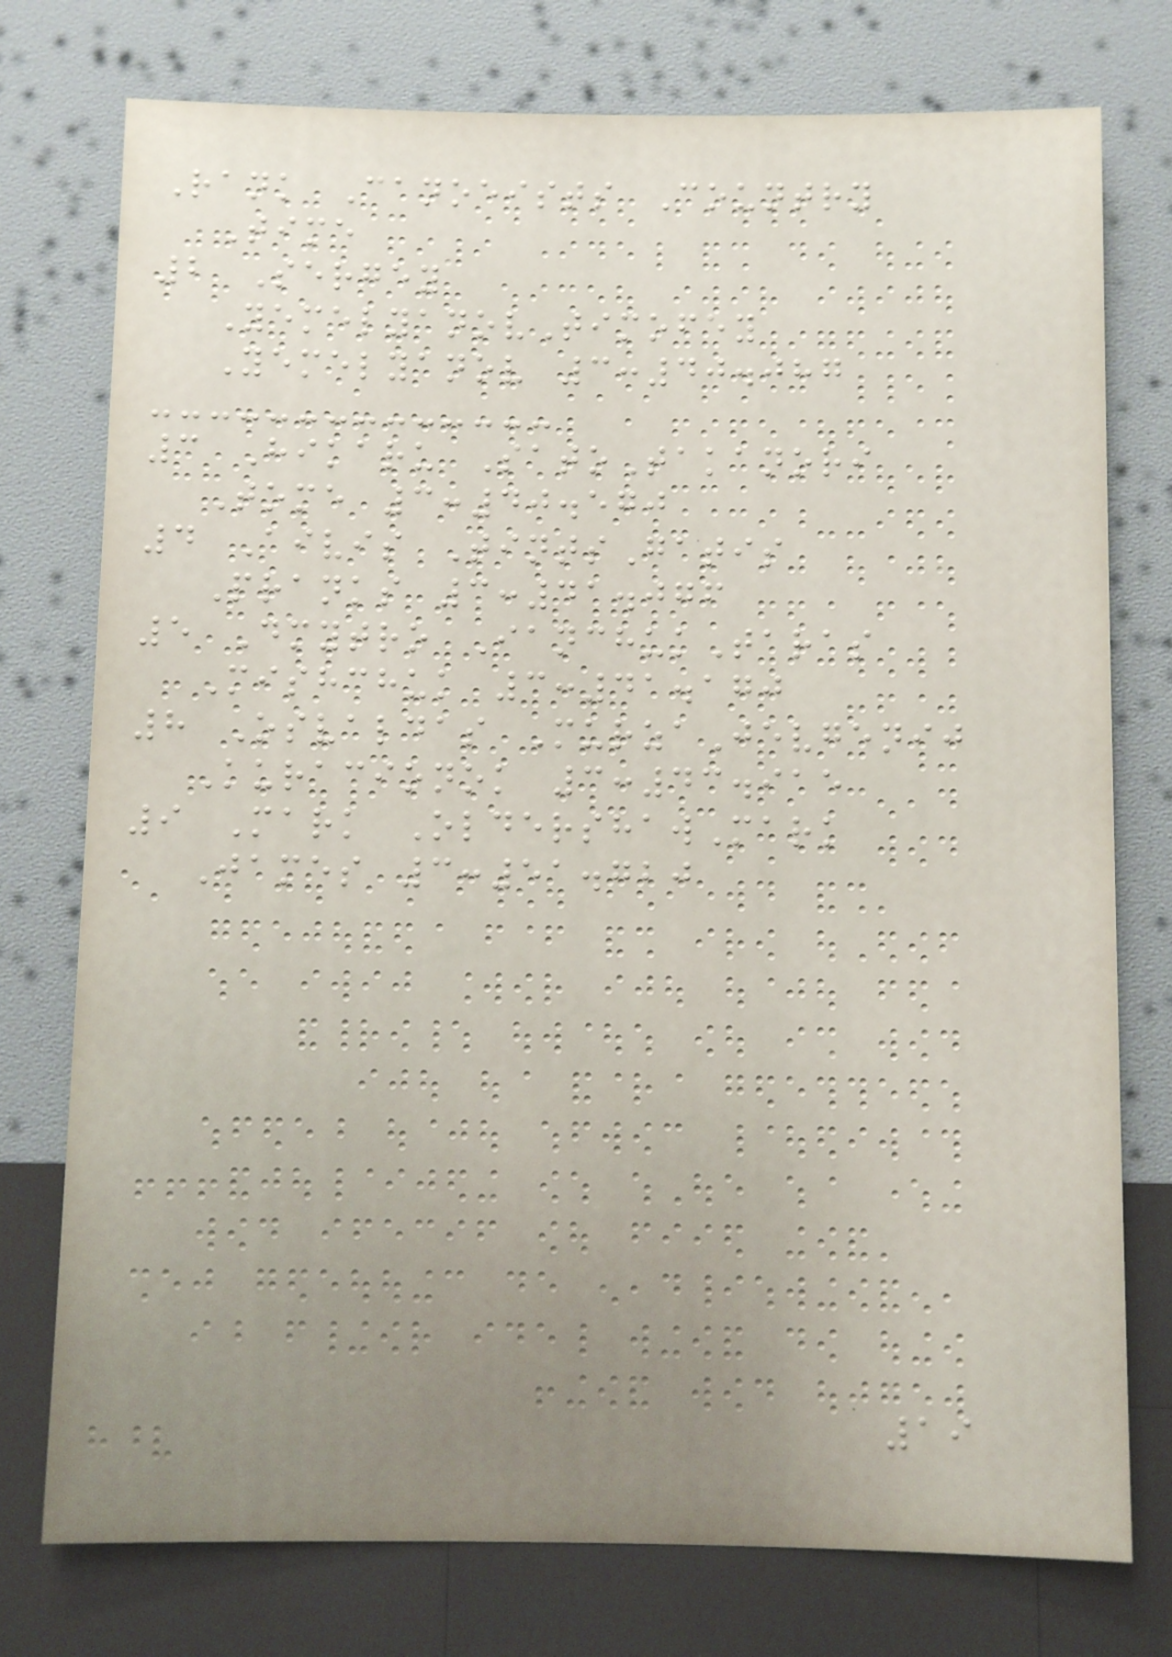Rank Canoeists Country
Time
2 Sergey
YemelyanovTimofey
Yemelyanov 3:40.087
3 Hikaru SatoTakanori
Tome 3:40.570
4 Aivis TintsGatis
Pranks 3:41.076
5 Dmytro IanchukTaras
Mishchuk 3:41.170
8 Osvaldas MurzaJevgenij
Kuracionok 3:43.915
9 Mark OldershawMark
James 3:51.720
19
